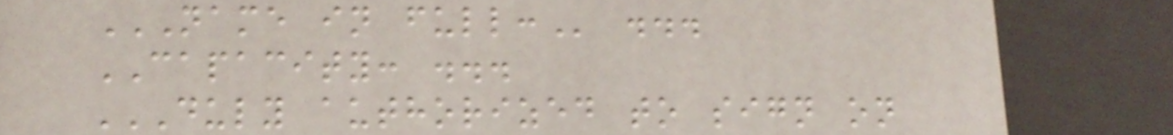NAME IN FULL: ...
CAPACITY: ...
DULY AUTHORIZED TO SIGN ON
